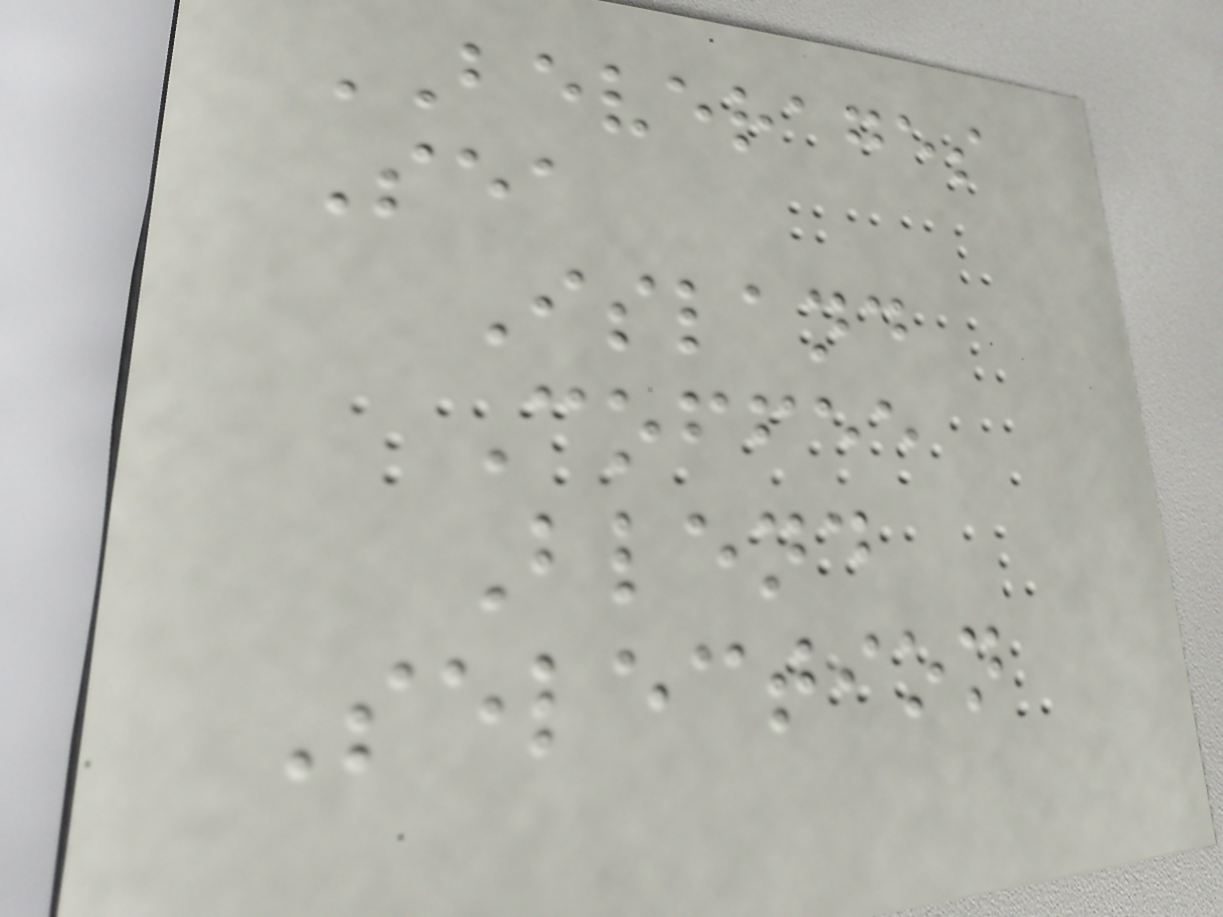BEVERAGES
Sea
Island
Coffee
Blend
Selection
